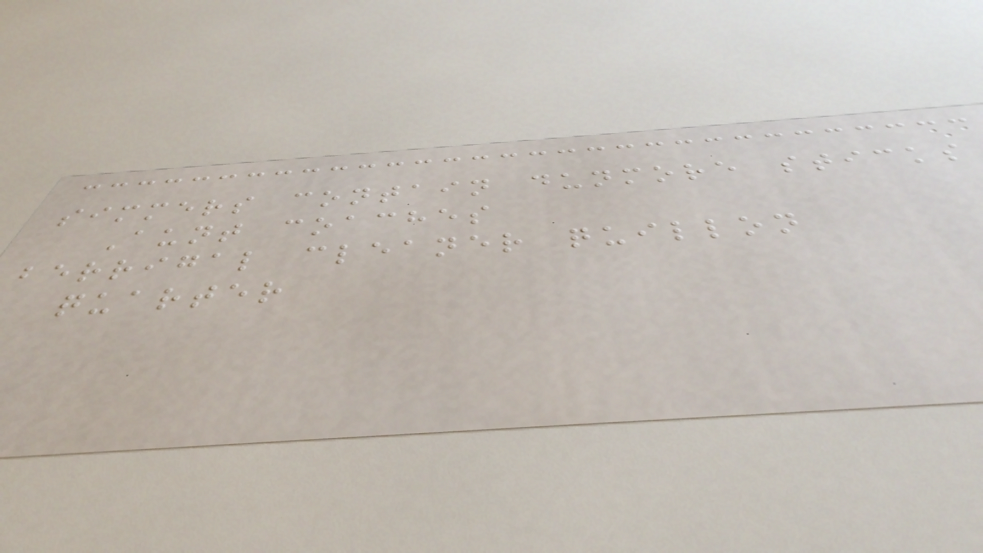simmers contain dunmore sticks
Aunt coaches
berrigal cleaner quillon
quarter
